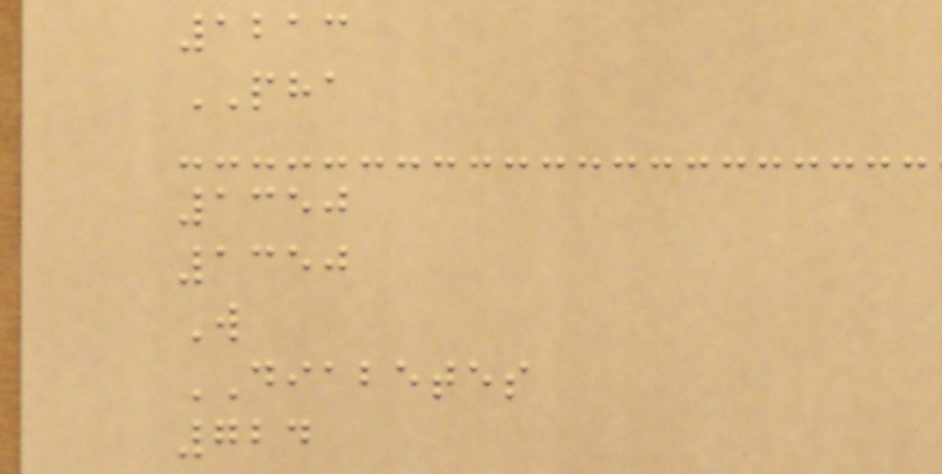1213
PHA
1350
1350
W
DIABETES
724
